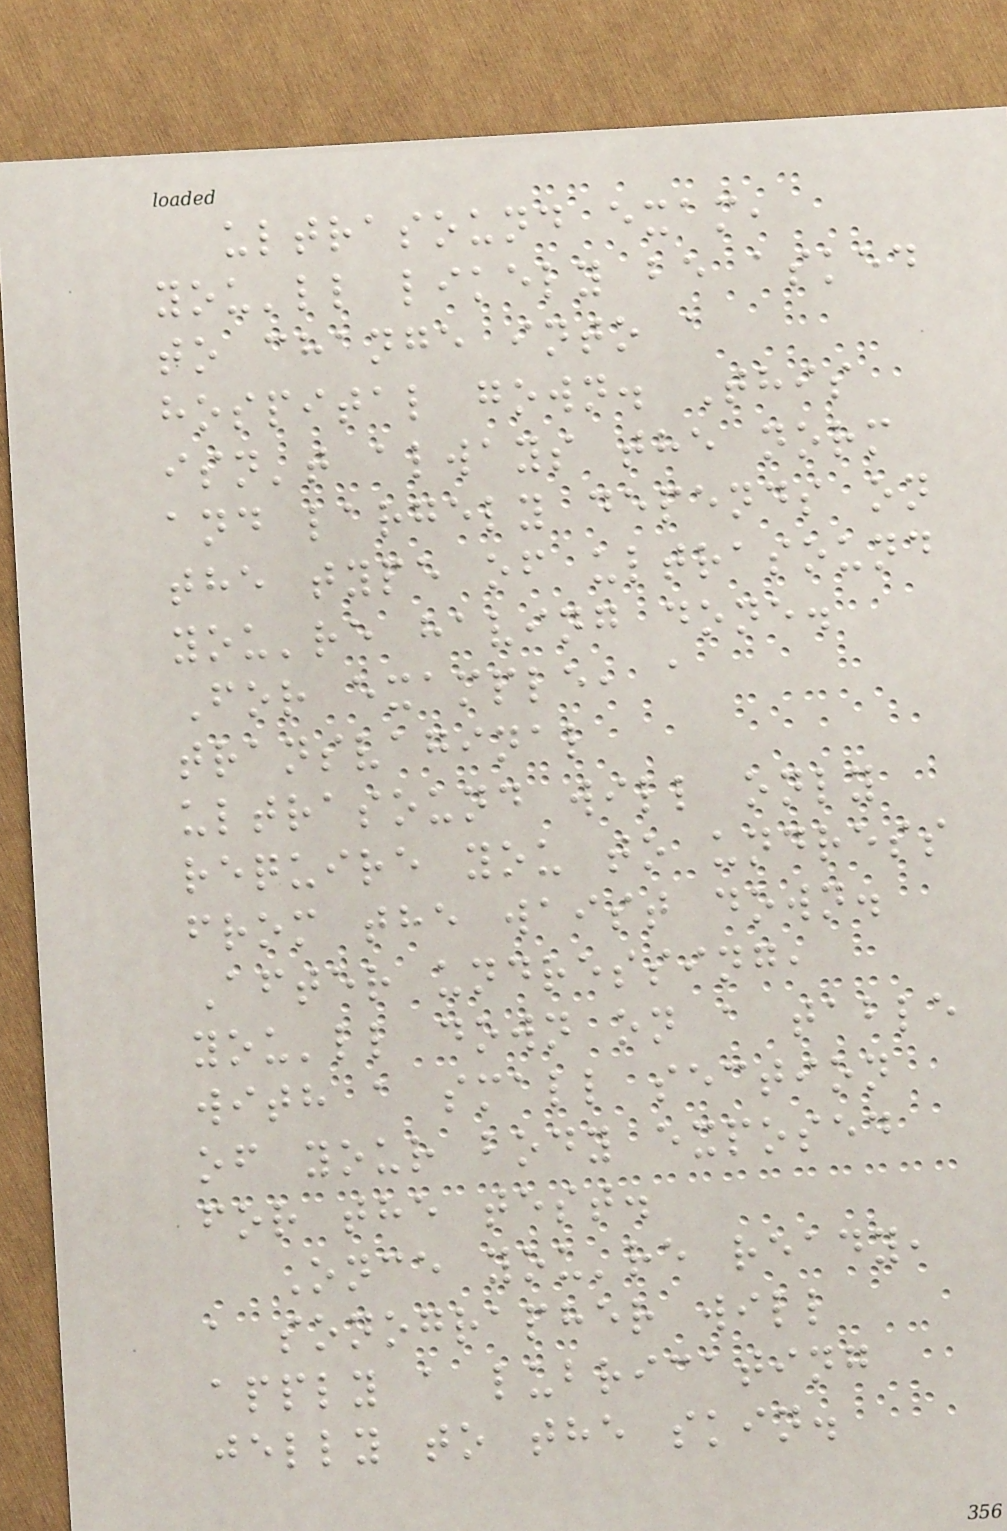ultrasound exam,
you'll likely be asked
to change into a
hospital gown. This
isn't always the norm
and largely depends on
the type of ultrasound
you're having done.
For example, a
transvaginal
ultrasound will only
require you to undress
from the waist down.
After undressing,
you'll down on a table
with a small section
of your body exposed
for the test.
Once you're ready,
a sonographer will
apply a lubricating
jelly to the skin.
